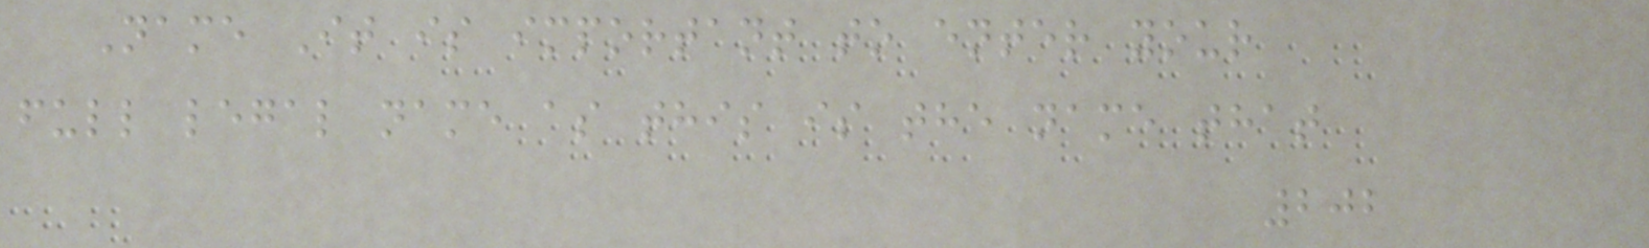Name It is important to enter your
full legal name as this is the name that
202
